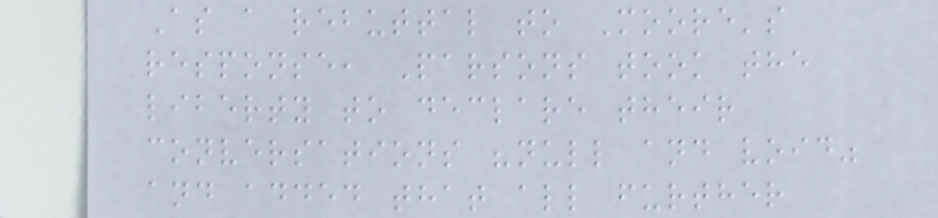As a rebuttal to Moore's
response, Parsons took the
liberty to declare their
conversations "null and void"
and added that all further
